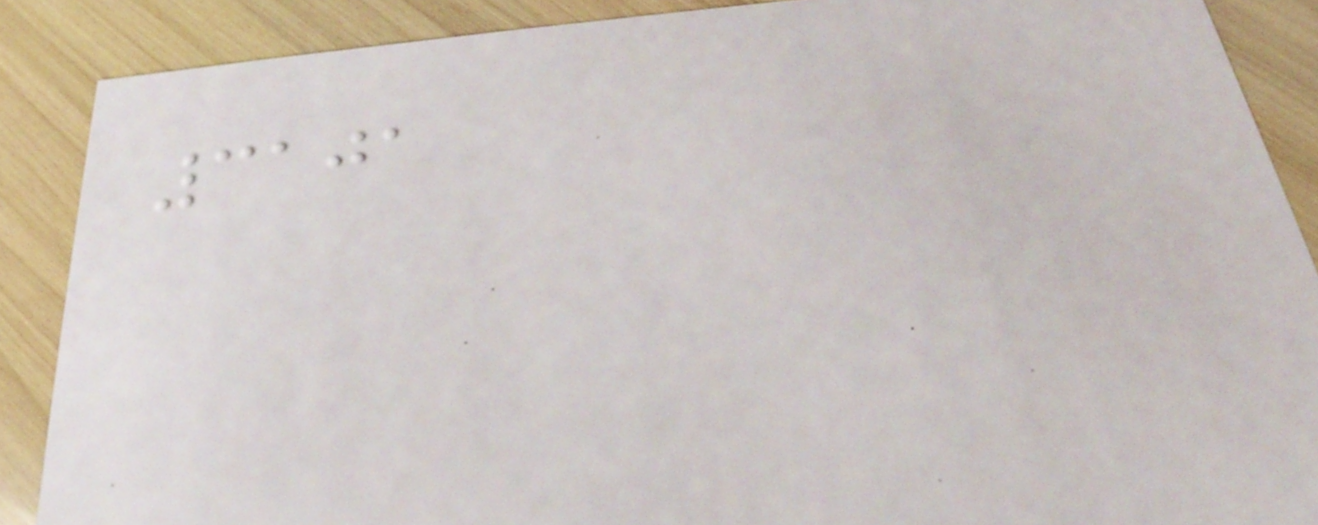3101
